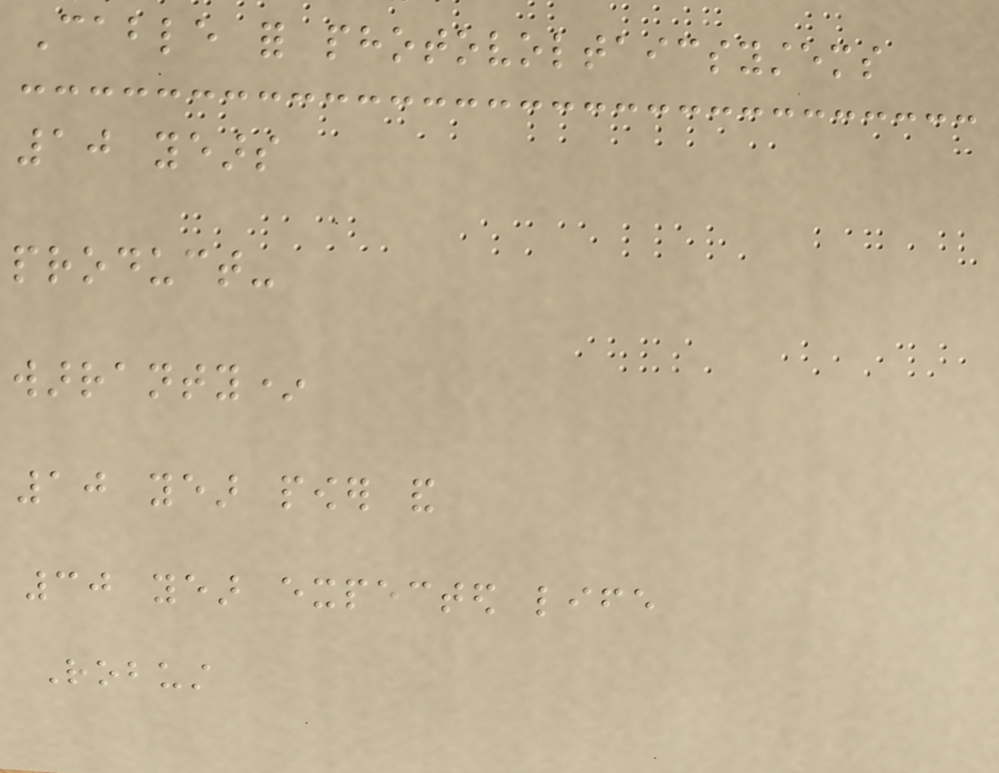Cable for photovoltaicsystems
10 years
product-
warranty*
10 year power and
30 year expected life
Robust
